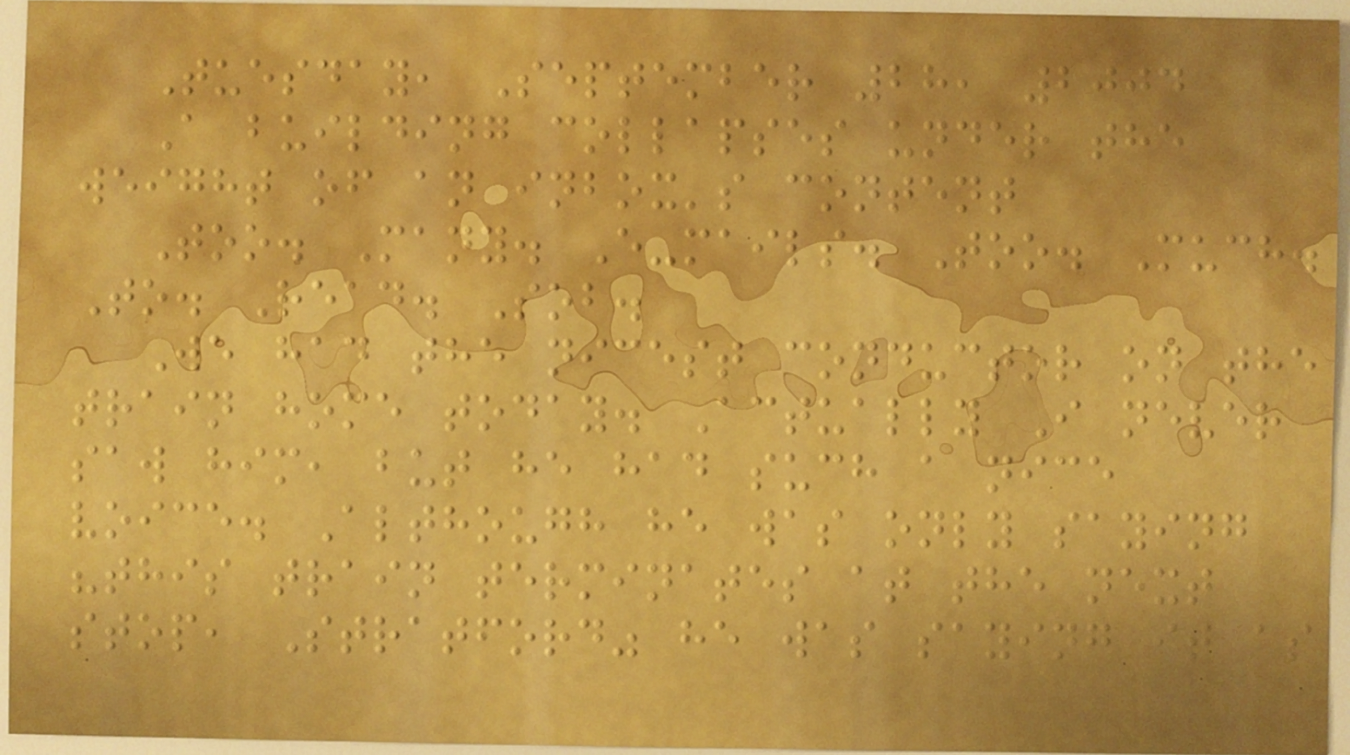Tuesday, September 28, 2004
A building collapses under the
weight of an inbox's content
Too. Many. E-mails. Too. Much.
To. Read. Sob.
We had the nicest conductor on the
train home today. Actually I never
saw him, but he had such a nice
voice. Although he was only saying
"this train terminates at the next
stop, Stratford" he was saying it as
